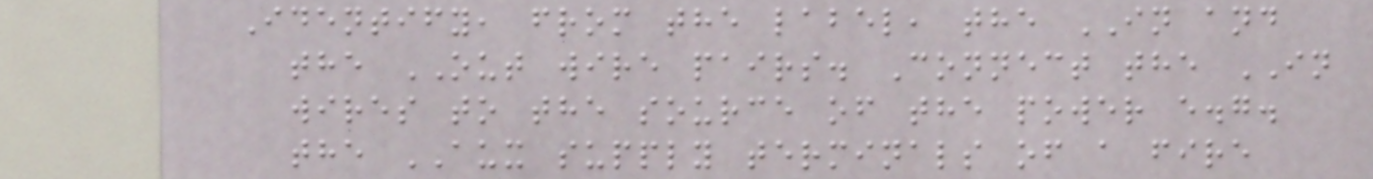Identify, from the label, the IN and
the OUT wire pairs. Connect the IN
wires to the source of the power e.g.
the AUX supply terminals of a fire
